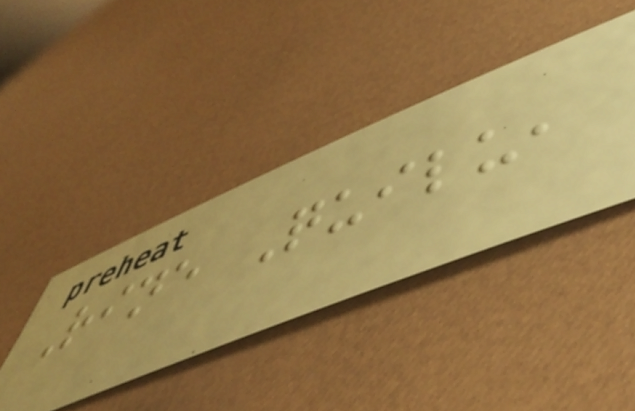Rine Quilu,
